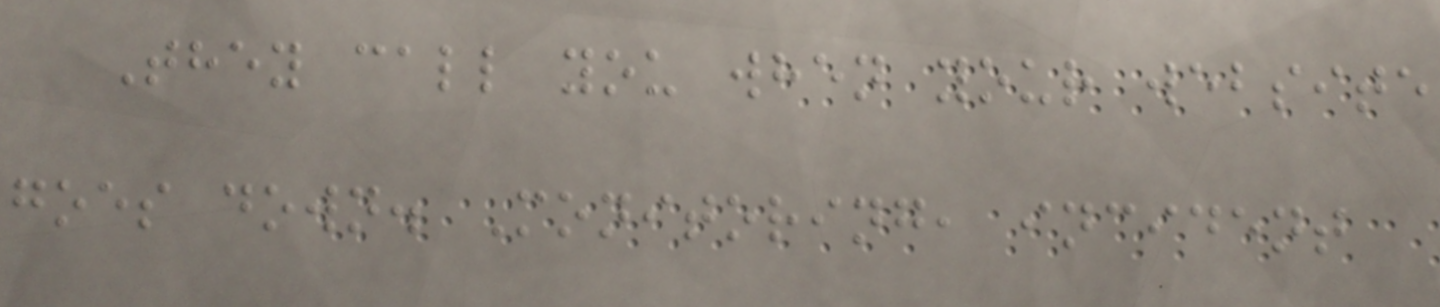They call you when your website
goes down. Monitoring, incident
